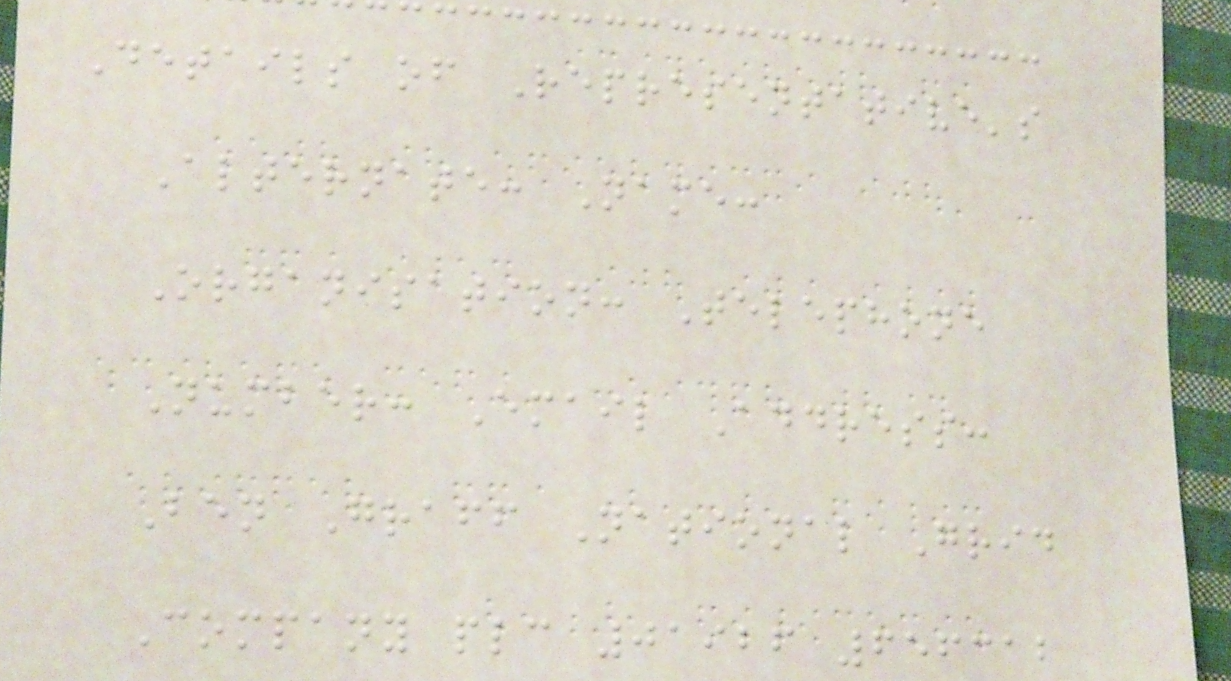Details of Representative's
Alternate: Name:
Organisation: Telephone
Number: Email Address:
Ben Graff National Grid
Company plc 01926 656312
